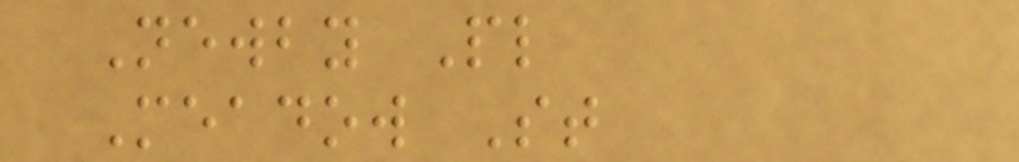Newby Pl
Meadow St
